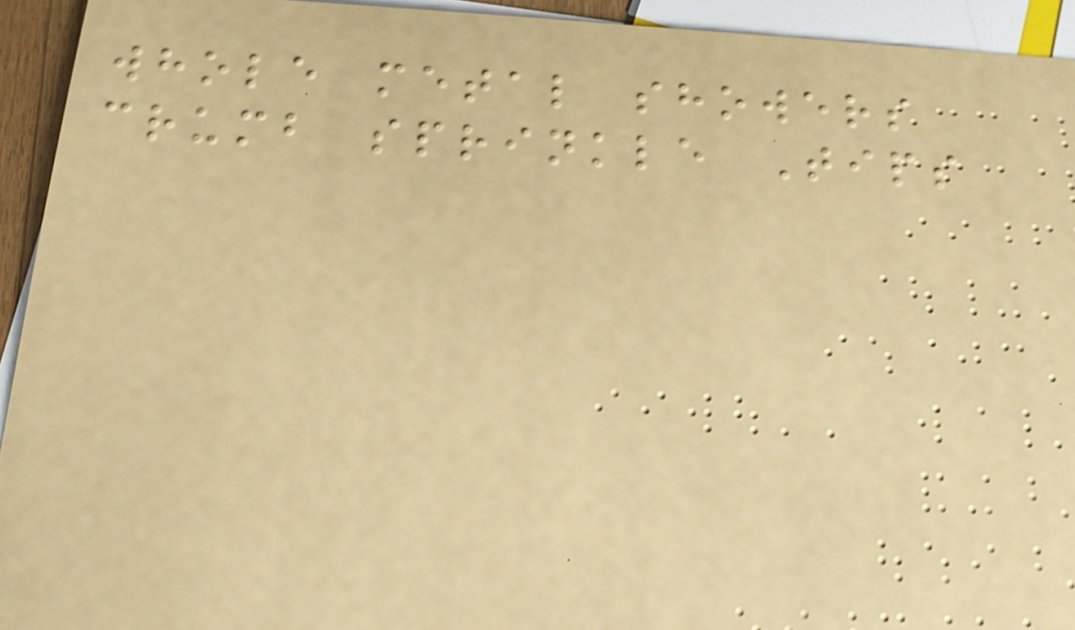whole metal showers
crumb sprinkle Tips
